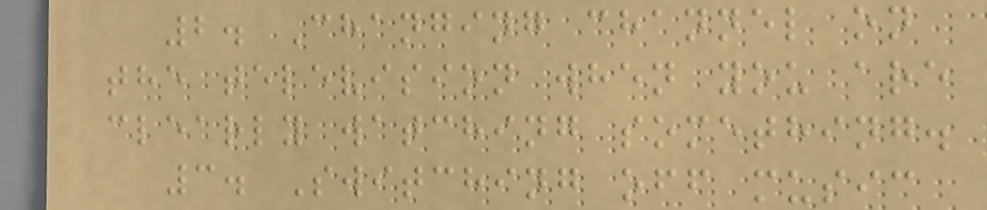2. Changing channel on
the television when you are
clearly watching something.
3. Switching off music
